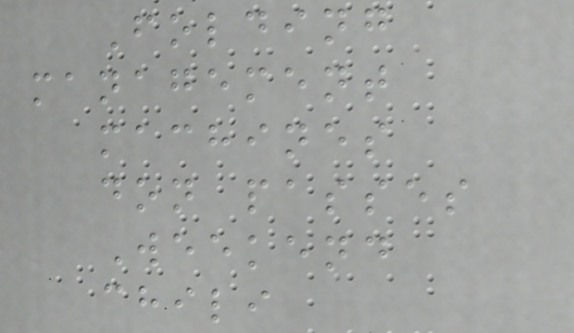Folding
management
machines
don passes
Weekend
chili
